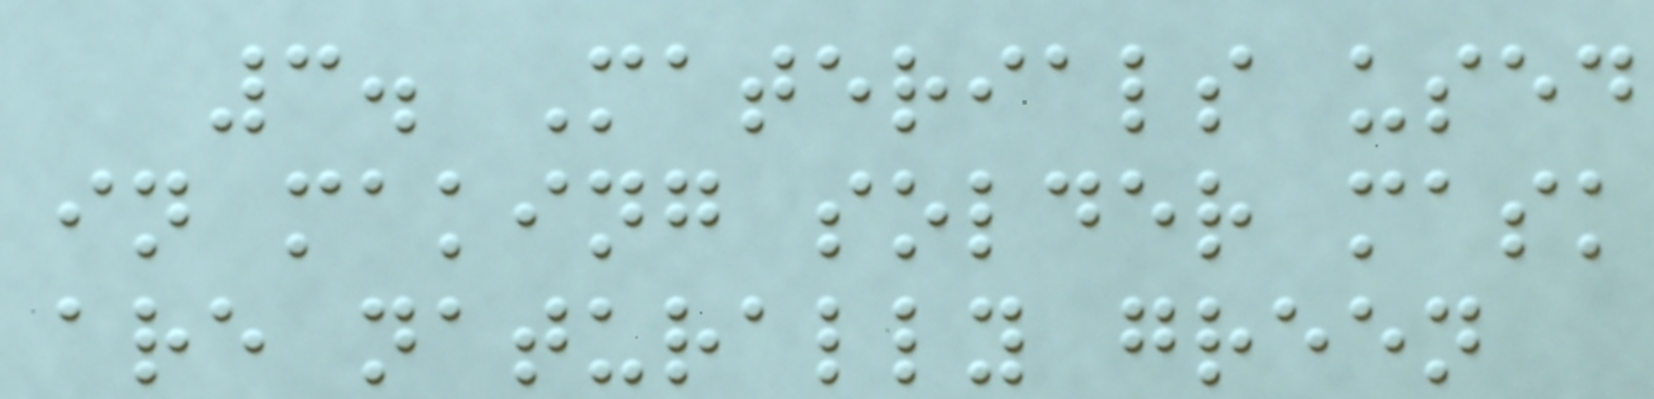3. Materials used
in making solder mask
are naturally green
